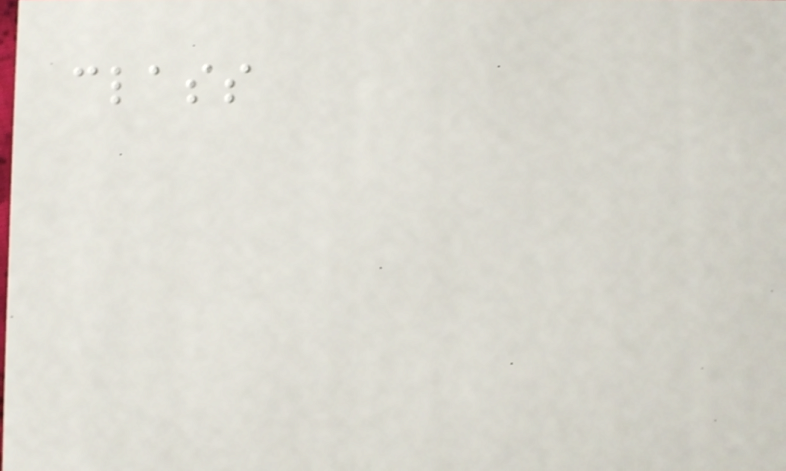class
